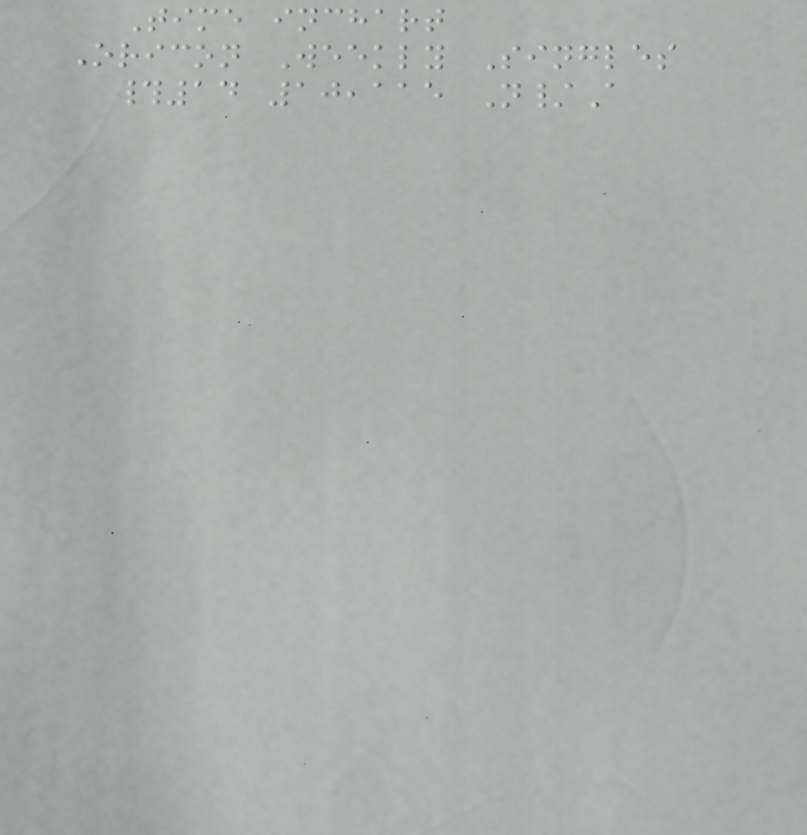Time inchart
Oricon Weekly Singles
#14 10,115 N/A
